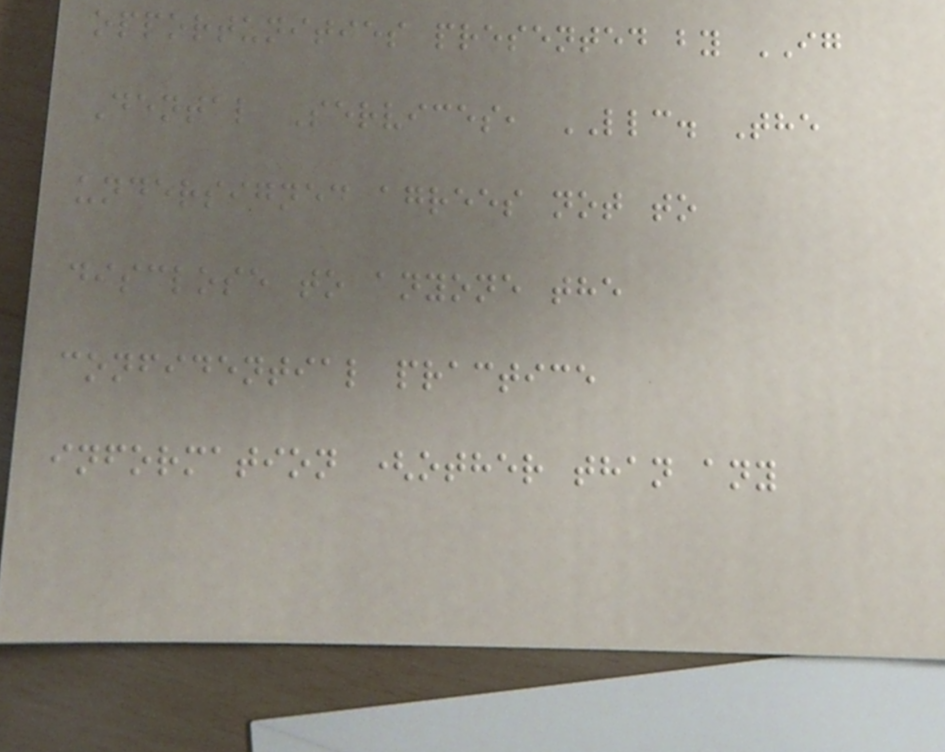opportunities presented by IG
Dental Services, LLC. The
undersigned agrees not to
disclose to anyone the
confidential practice
information (other than any
